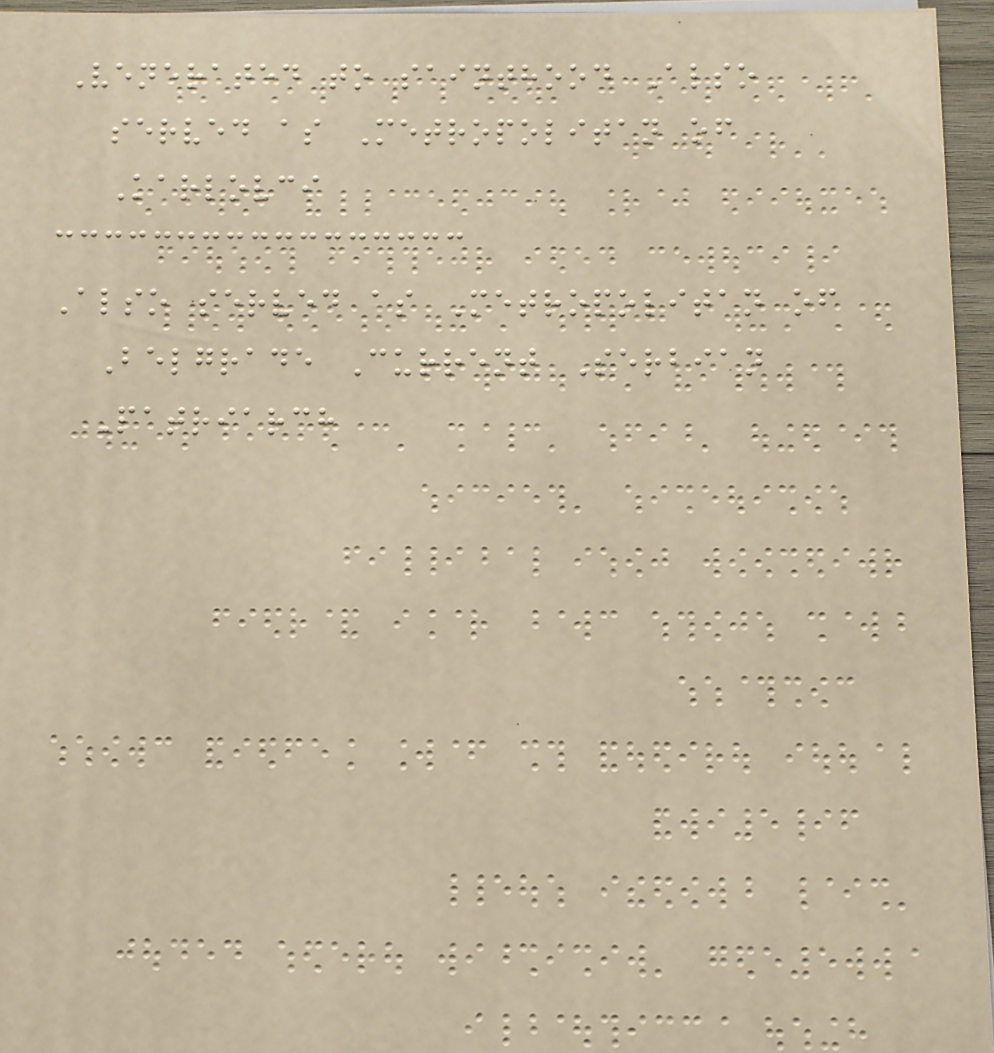Venerated to sainthood Also
served as Metropolitan of
Karlovci
Also served as Metropolitan of
Belgrade Current Serbian
Patriarch
